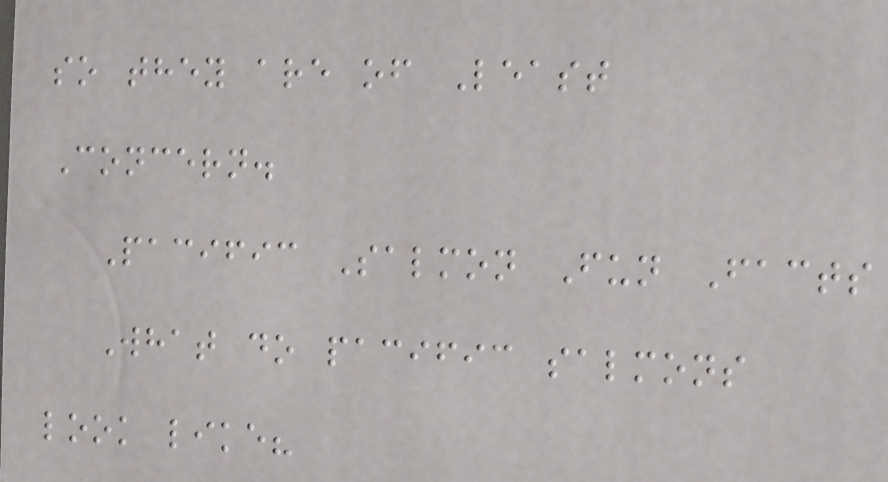so they are of Least
Concern.
Pacific Salmon Fun Facts
What do pacific salmons
look like?
